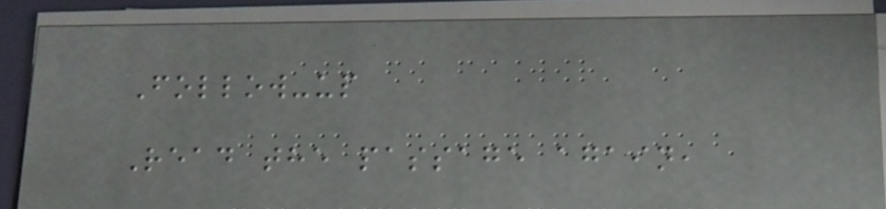Follow-up
Read the passage again,
